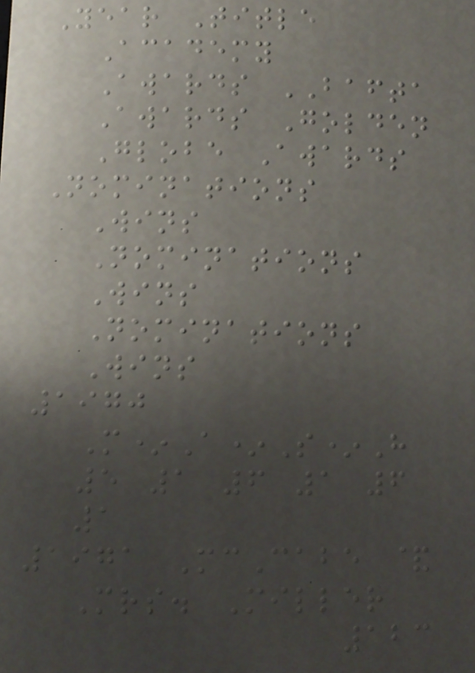Year Title
Academy
Awards BAFTA
Awards Golden
Globe Awards
Nominations
Wins
Nominations
Wins
Nominations
Wins
1970
M*A*S*H
5 1 6 1 6
1
1971 McCabe &
Mrs. Miller
123
